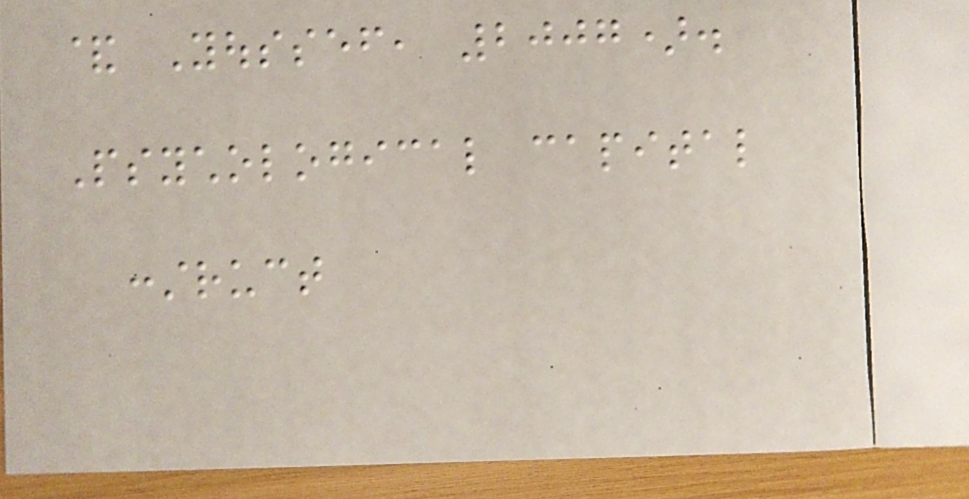& Youssef, 2007).
Psychological capital
construct
